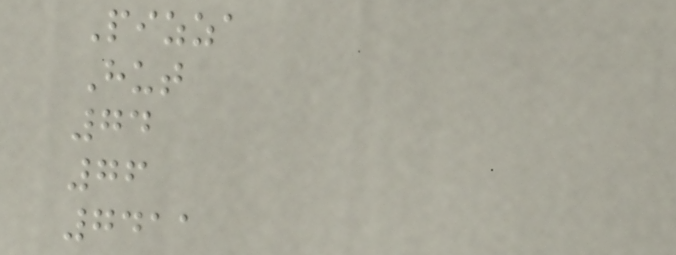Pizza
Hut
74
76
7411
